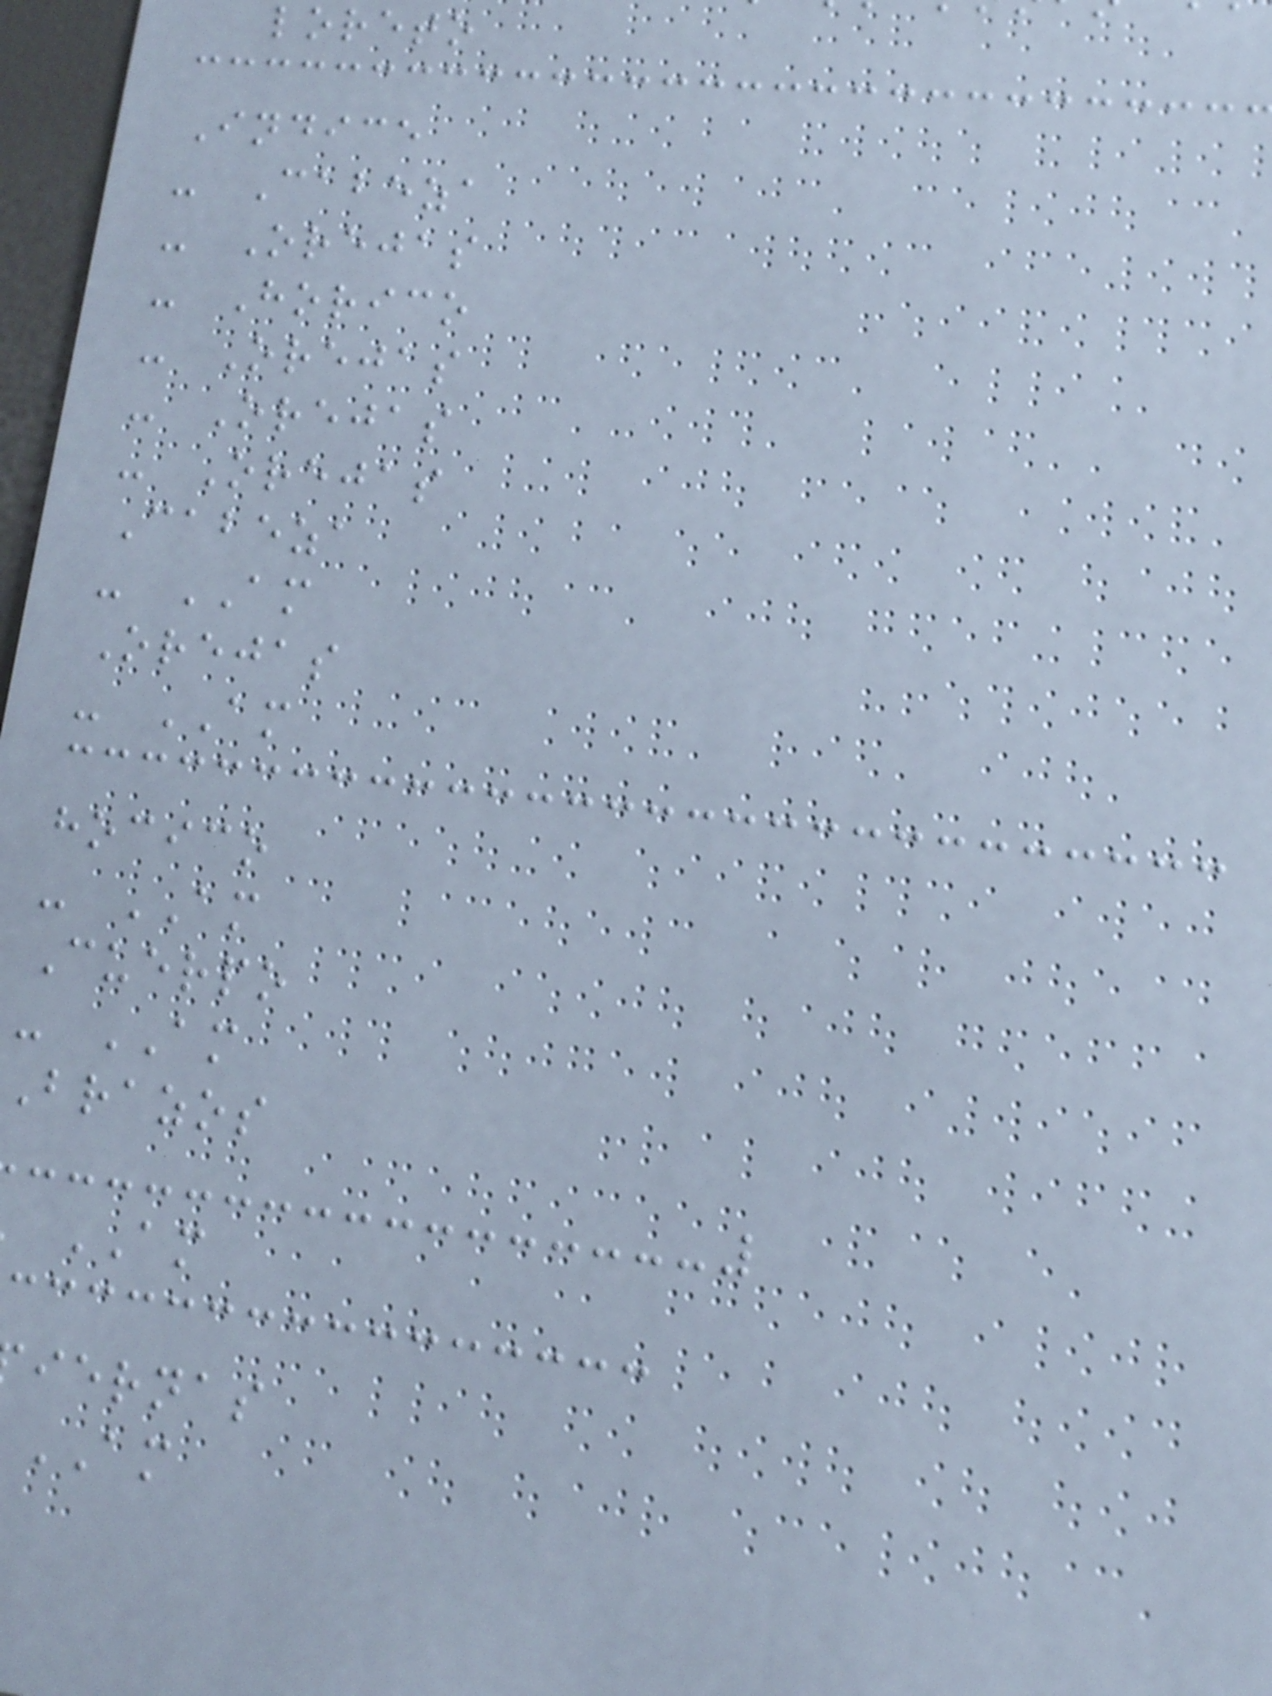loreto
Indice
- Cabeza
- Orejas
- Horico
- Orejas
- Orejas
- Orejas
Cabeza
- AM
Orejas
- AM
hocico
- AM
Cuerpo
- AM
Brazos
AM
iernas
AM
